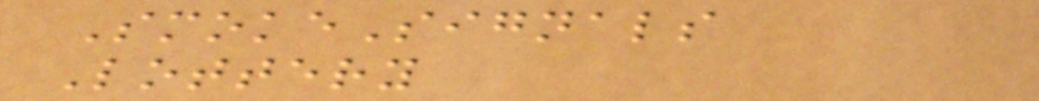SmokeSignals
Lottery
